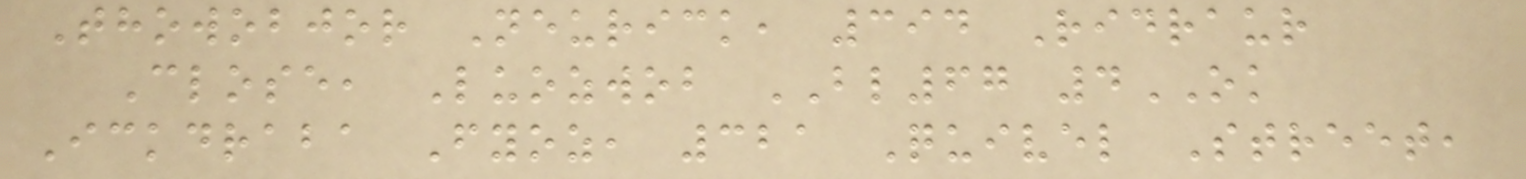Thowobjor Neurick, 394 Ridraur
Close, Luozwob BL67 4OK
Ickdraba Fyoz, 321 Quivel Street,
